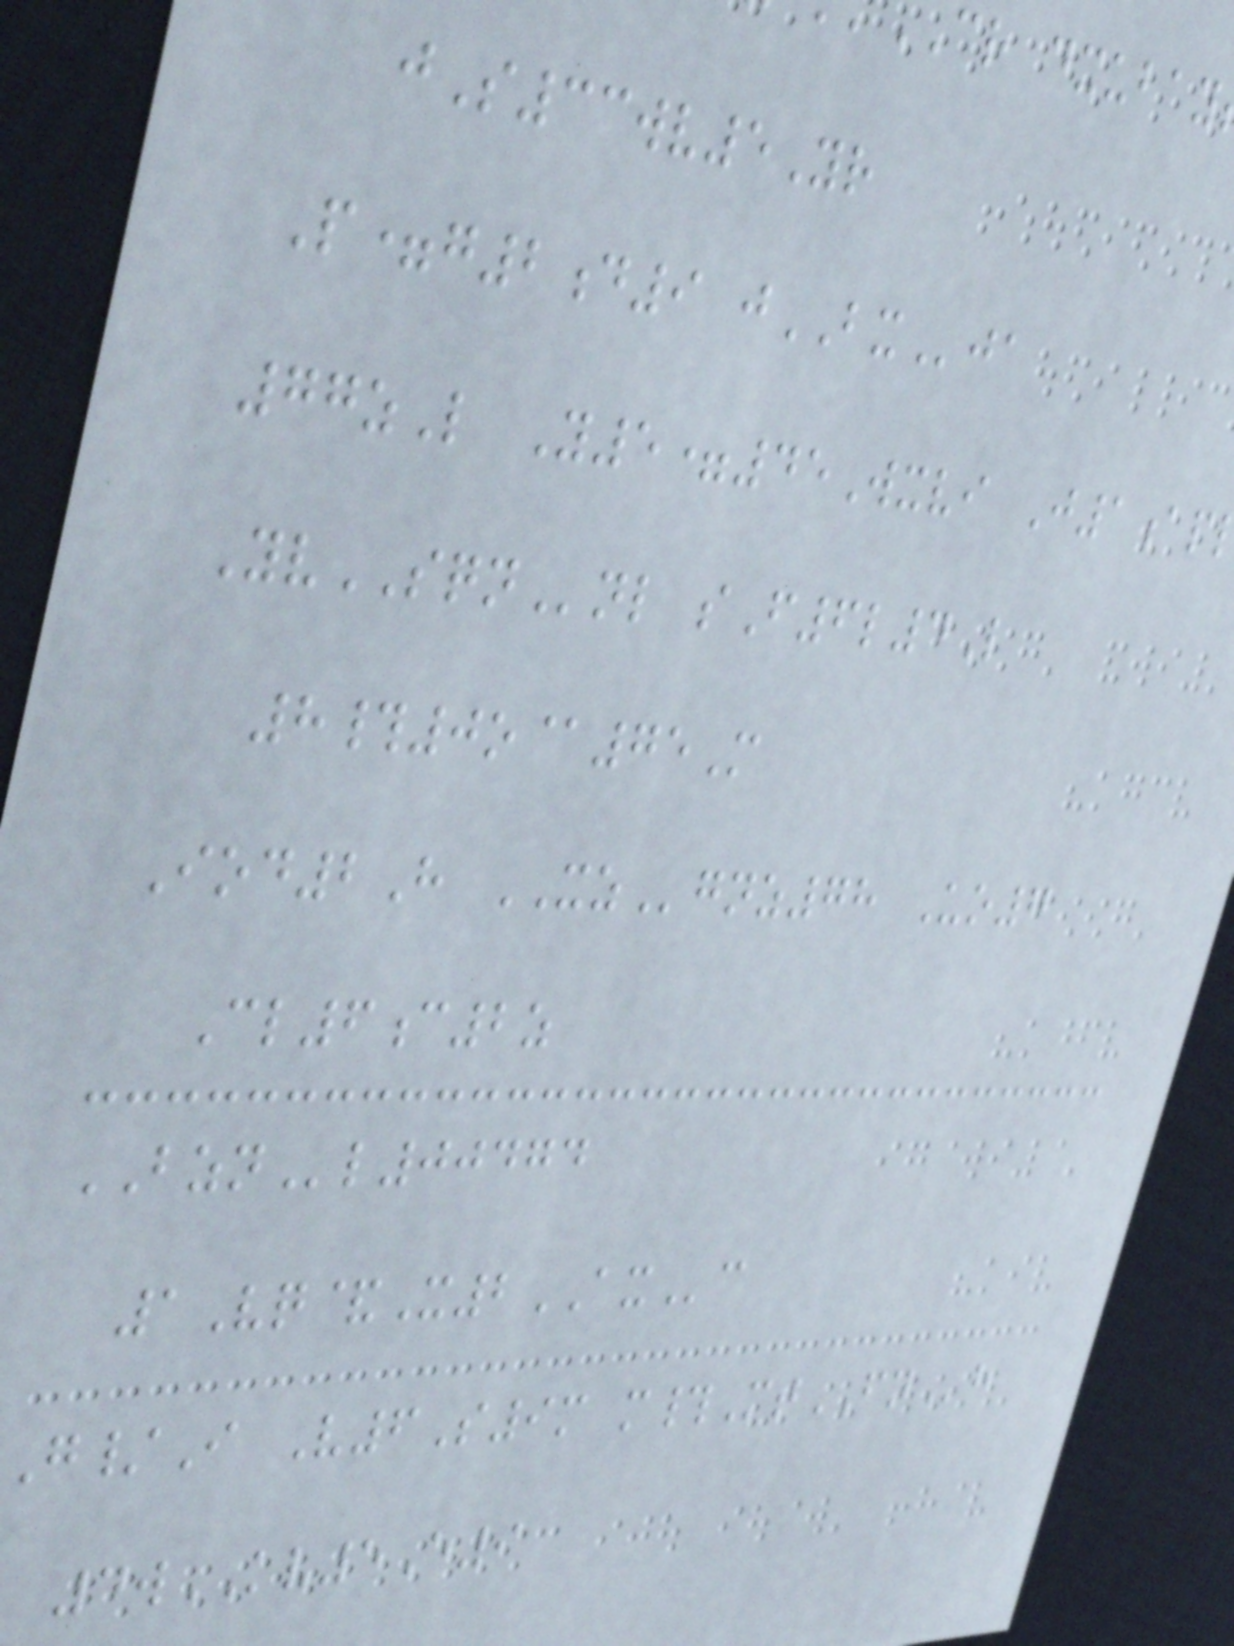cr dxubay
jS33wv5Yr
P=g2d9 jBXja
77zL Y5=45Wxvi J1ap
YvSQNnl sF6l4L
8#0o@75M
Iod2H XZgnz78 Uo7
Cl6c2z
BZNl00474
1Vq&X2AXc
G/I V6S9m m#MtFNh
4wKV5E9
